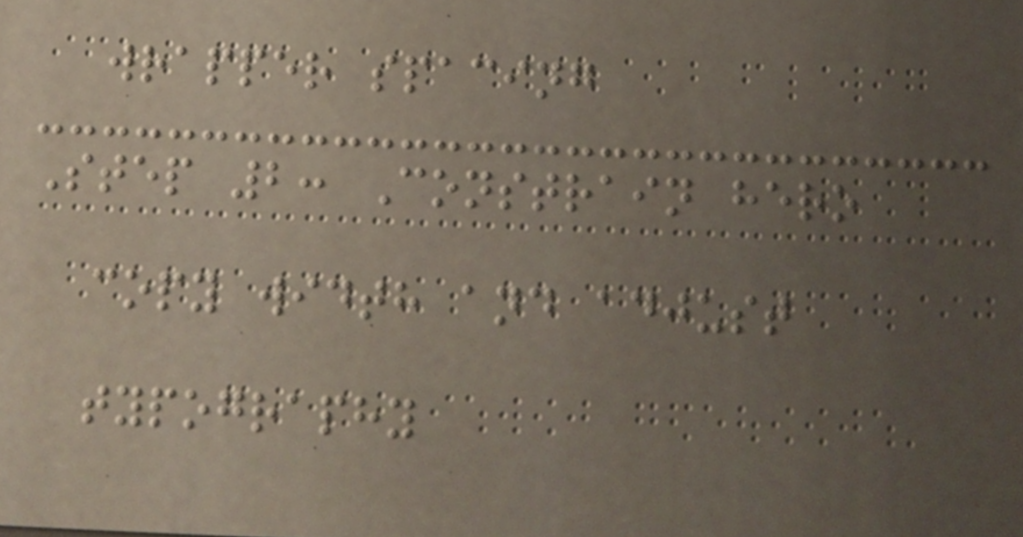wrapper spacing
Step 2: Constrain hero
copy width and adjust
typography
